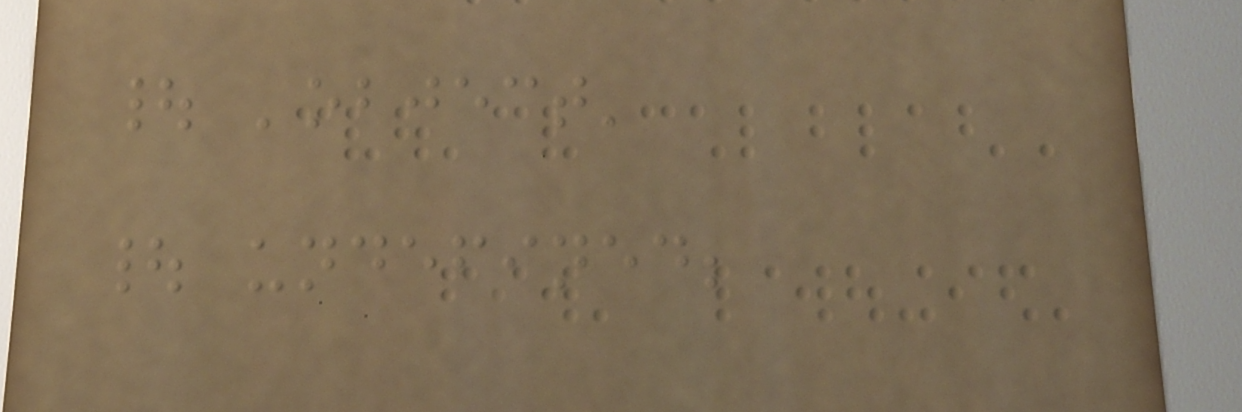| 'object'
| undefined;
